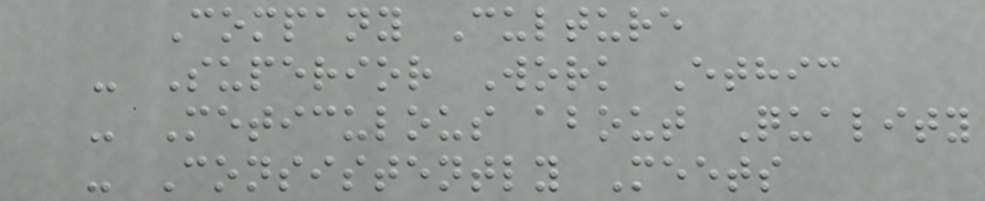Company Culture
- Superior Work Ethic
- Meticulous about Quality
- Consistently Meets
